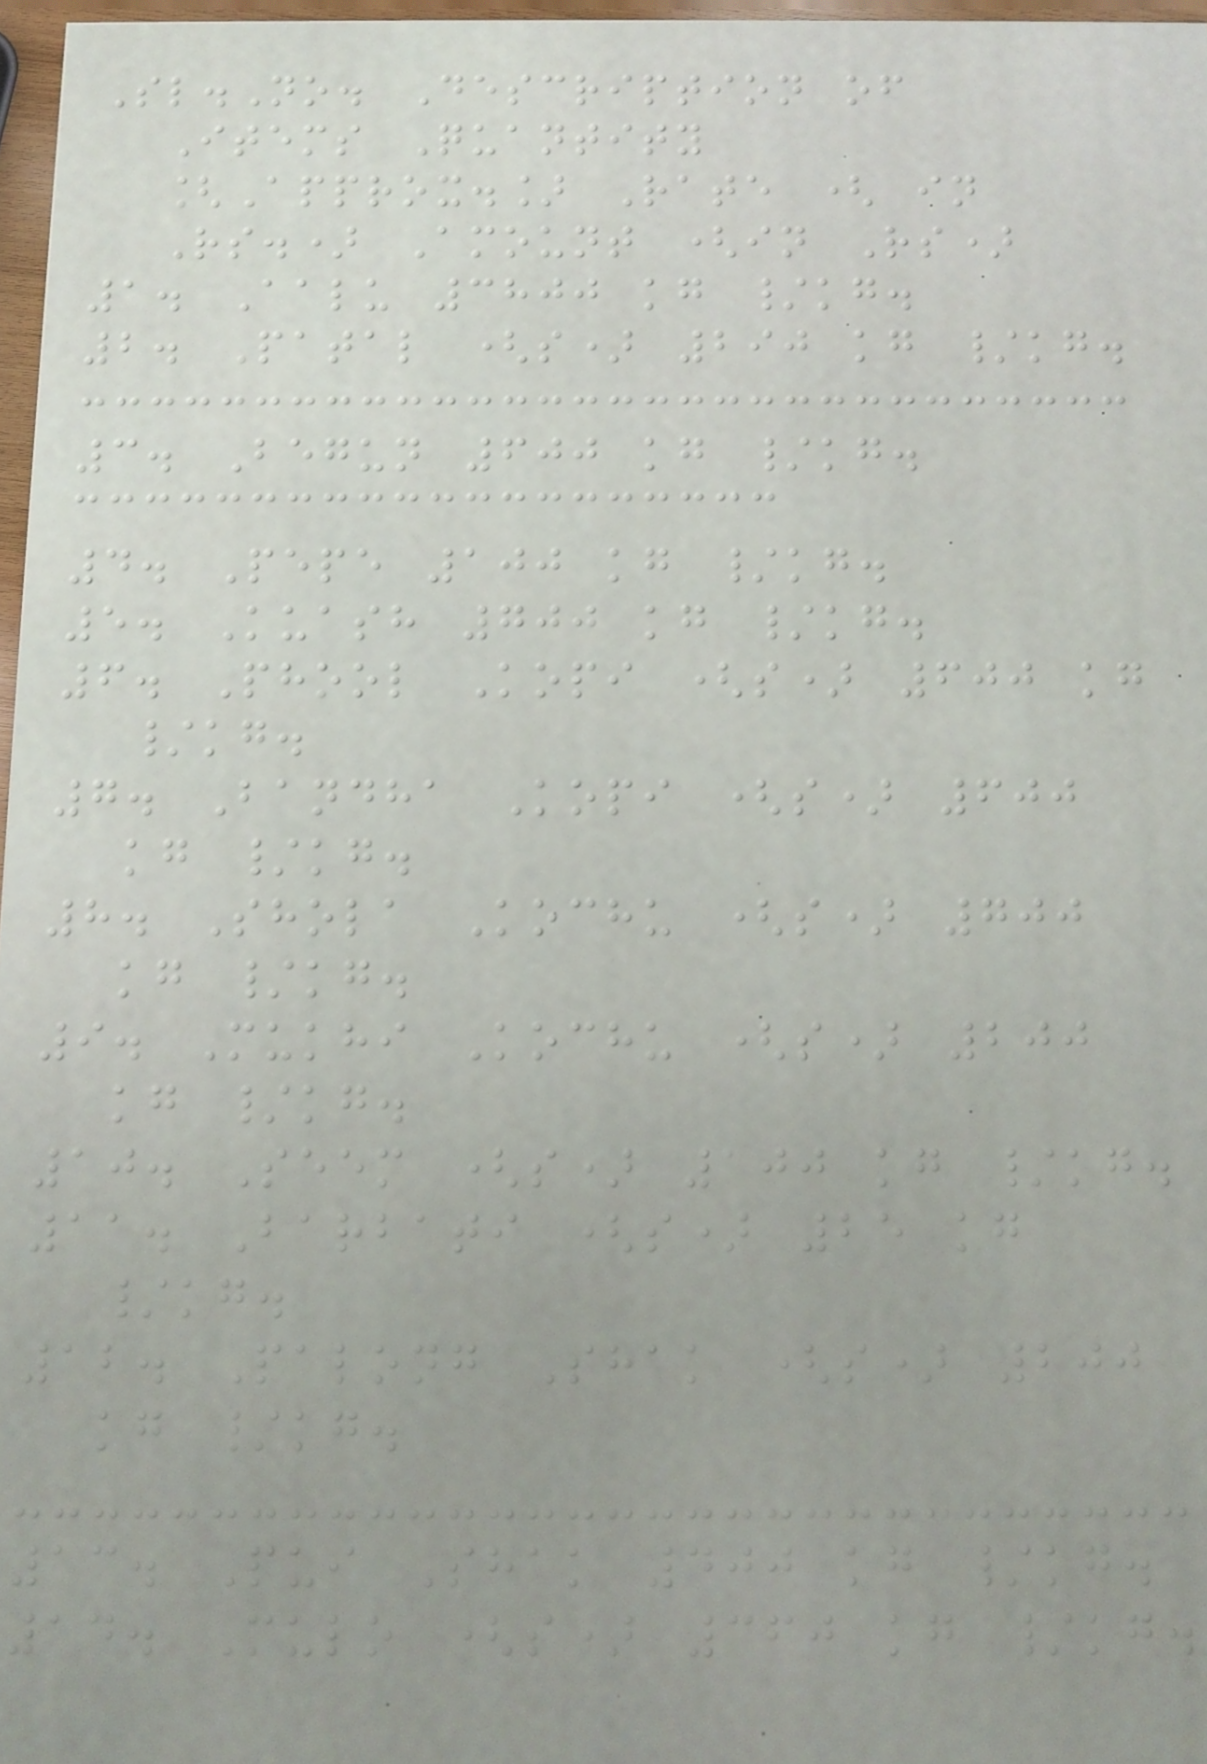Sl.No. Description of
Items Quantity
[Approx.] Rate ( in
Rs.) Amount (in Rs)
1. Aalu 3800 kg /kg.
2. Patal (s) 290 kg /kg.
3. Begun 600 kg /kg.
4. Pepe 100 kg /kg.
5. Kuash 700 kg /kg.
6. Phool Kopi (s) 600 kg
/kg.
7. Bandha Kopi (s) 600
kg /kg.
8. Shola Kochu (s) 700
kg /kg.
9. Mukhi Kochu (s) 200
kg /kg.
10. Seem (s) 100 kg /kg.
11. Barbati (s) 25 kg
/kg.
12. Palong Shak (s) 200
kg /kg.
13. Pui Shak 400 kg /kg.
14. Mulo (s) 360 kg /kg.
